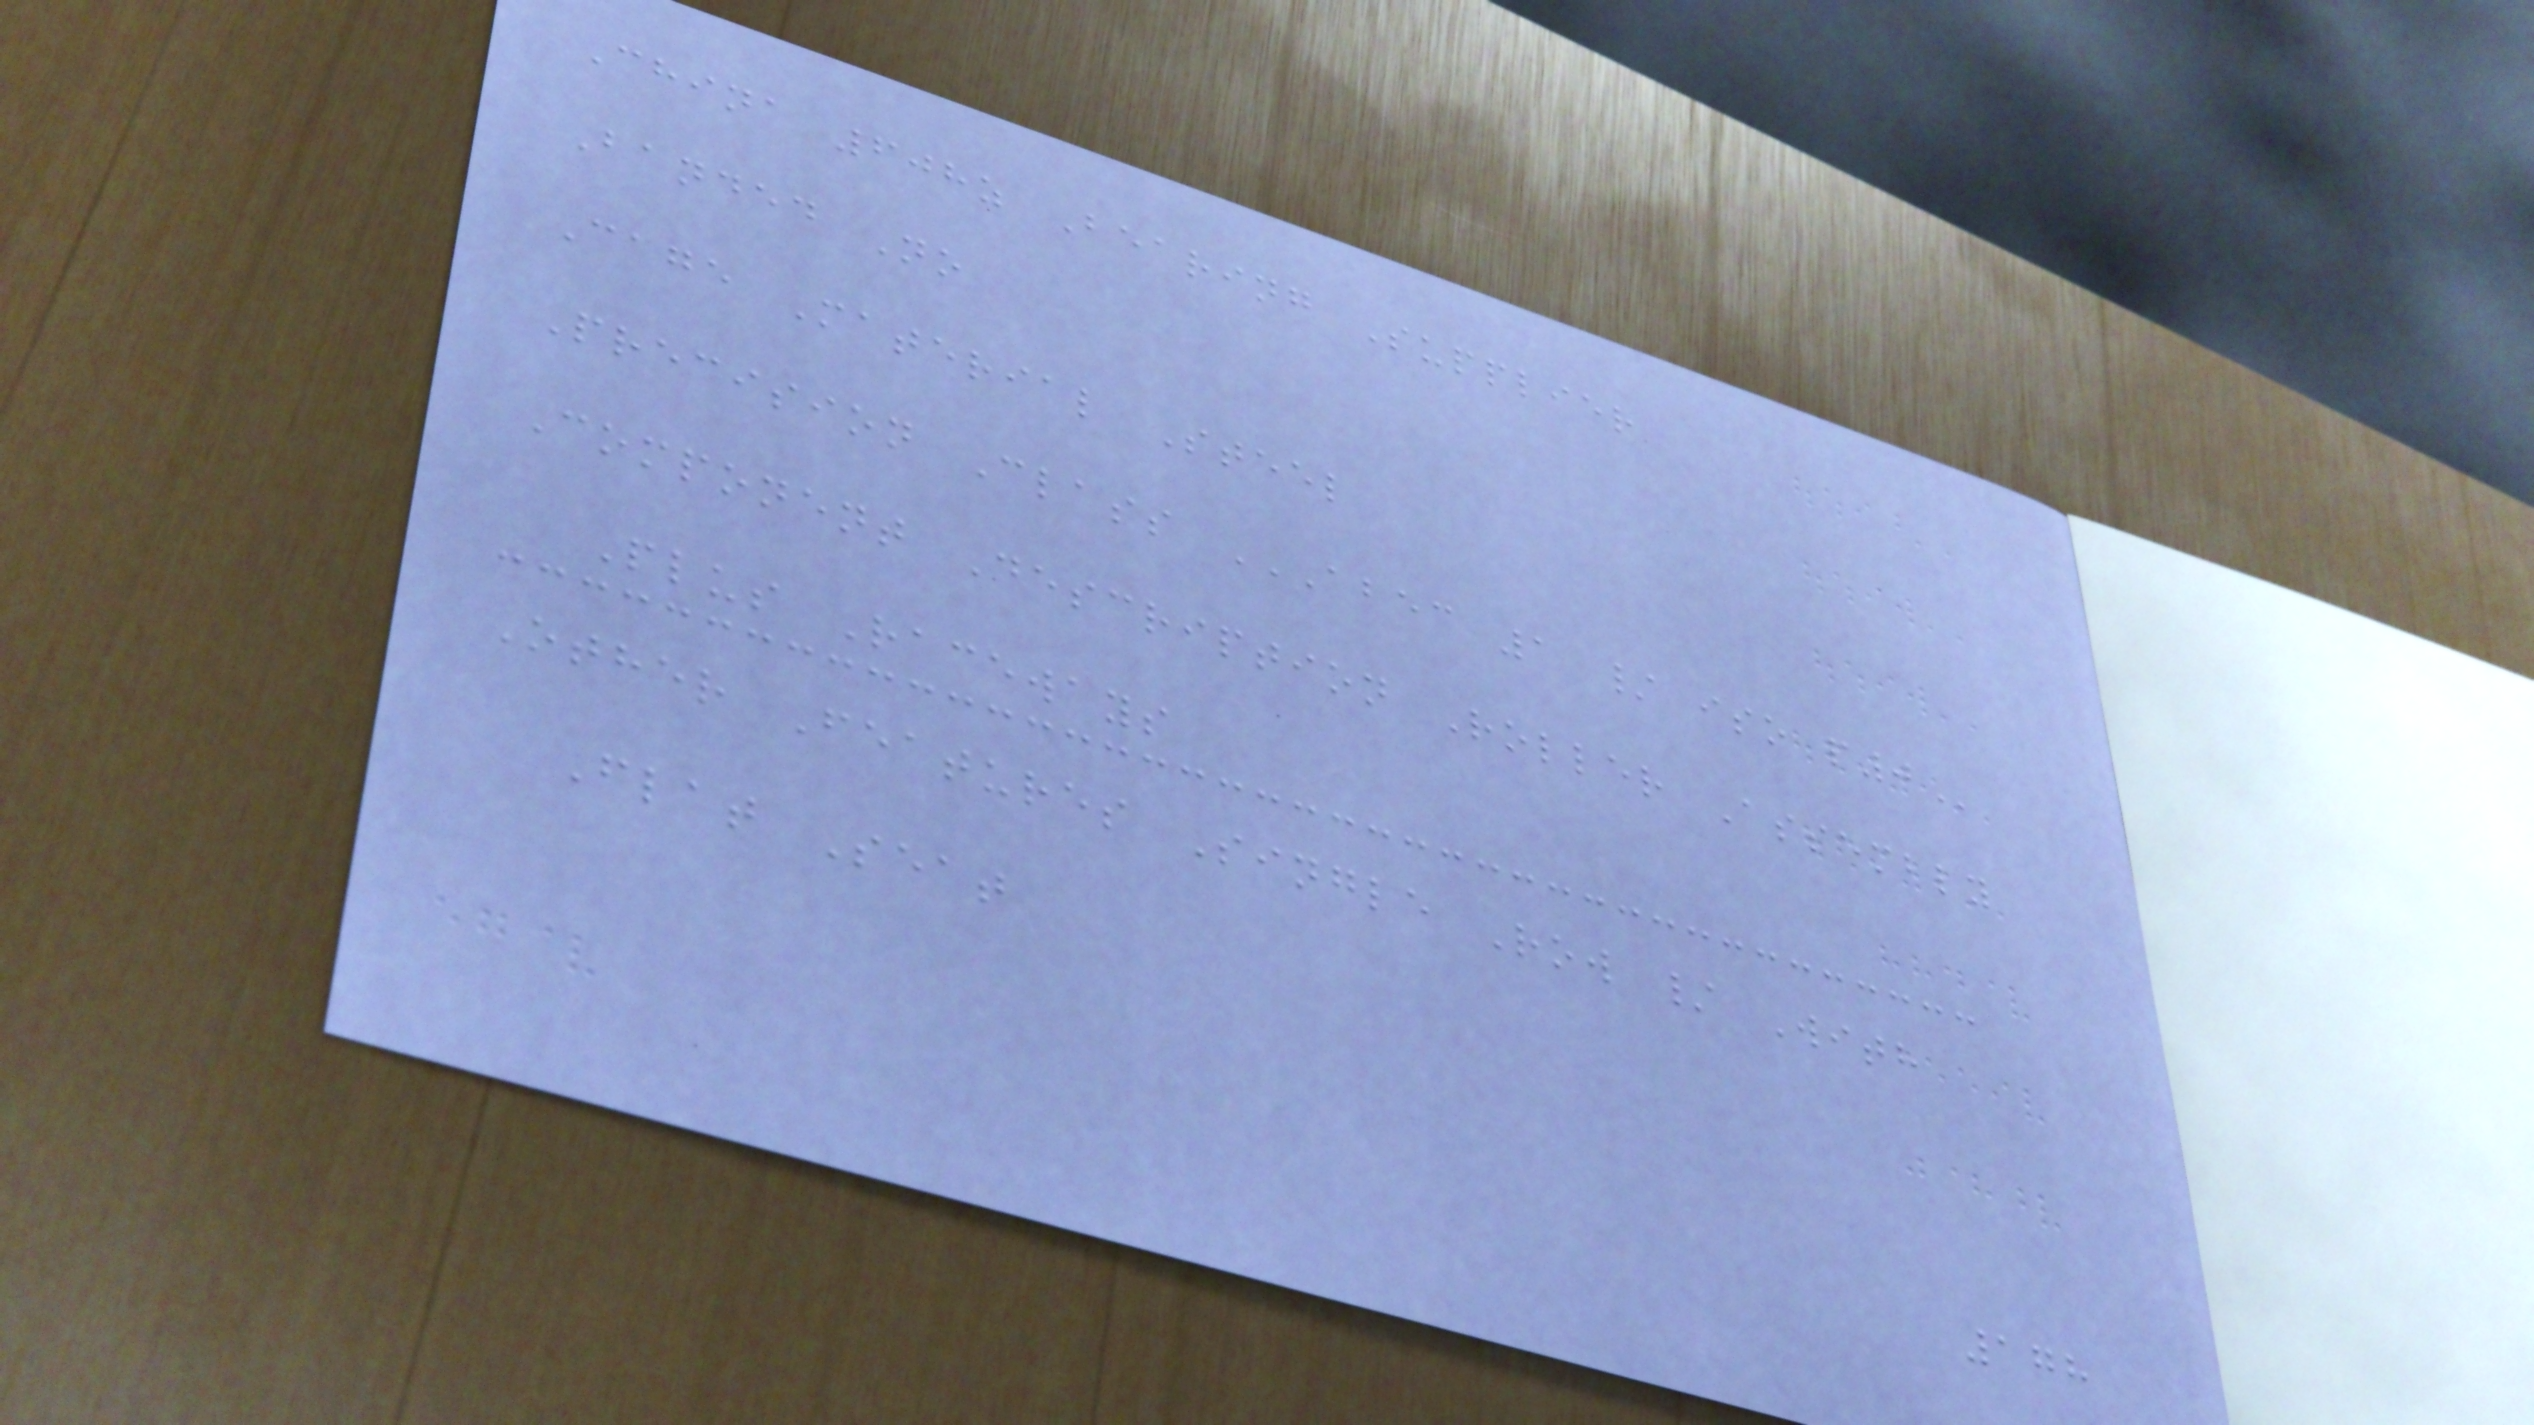China 608z Bearing Supplier
Banded No
Cage Material Steel
Precision Class ABEC 1 / ISO P0
Component Description Roller Assembly
Plus Raceways
Other Features Single Row / With
Flat Seat
178
